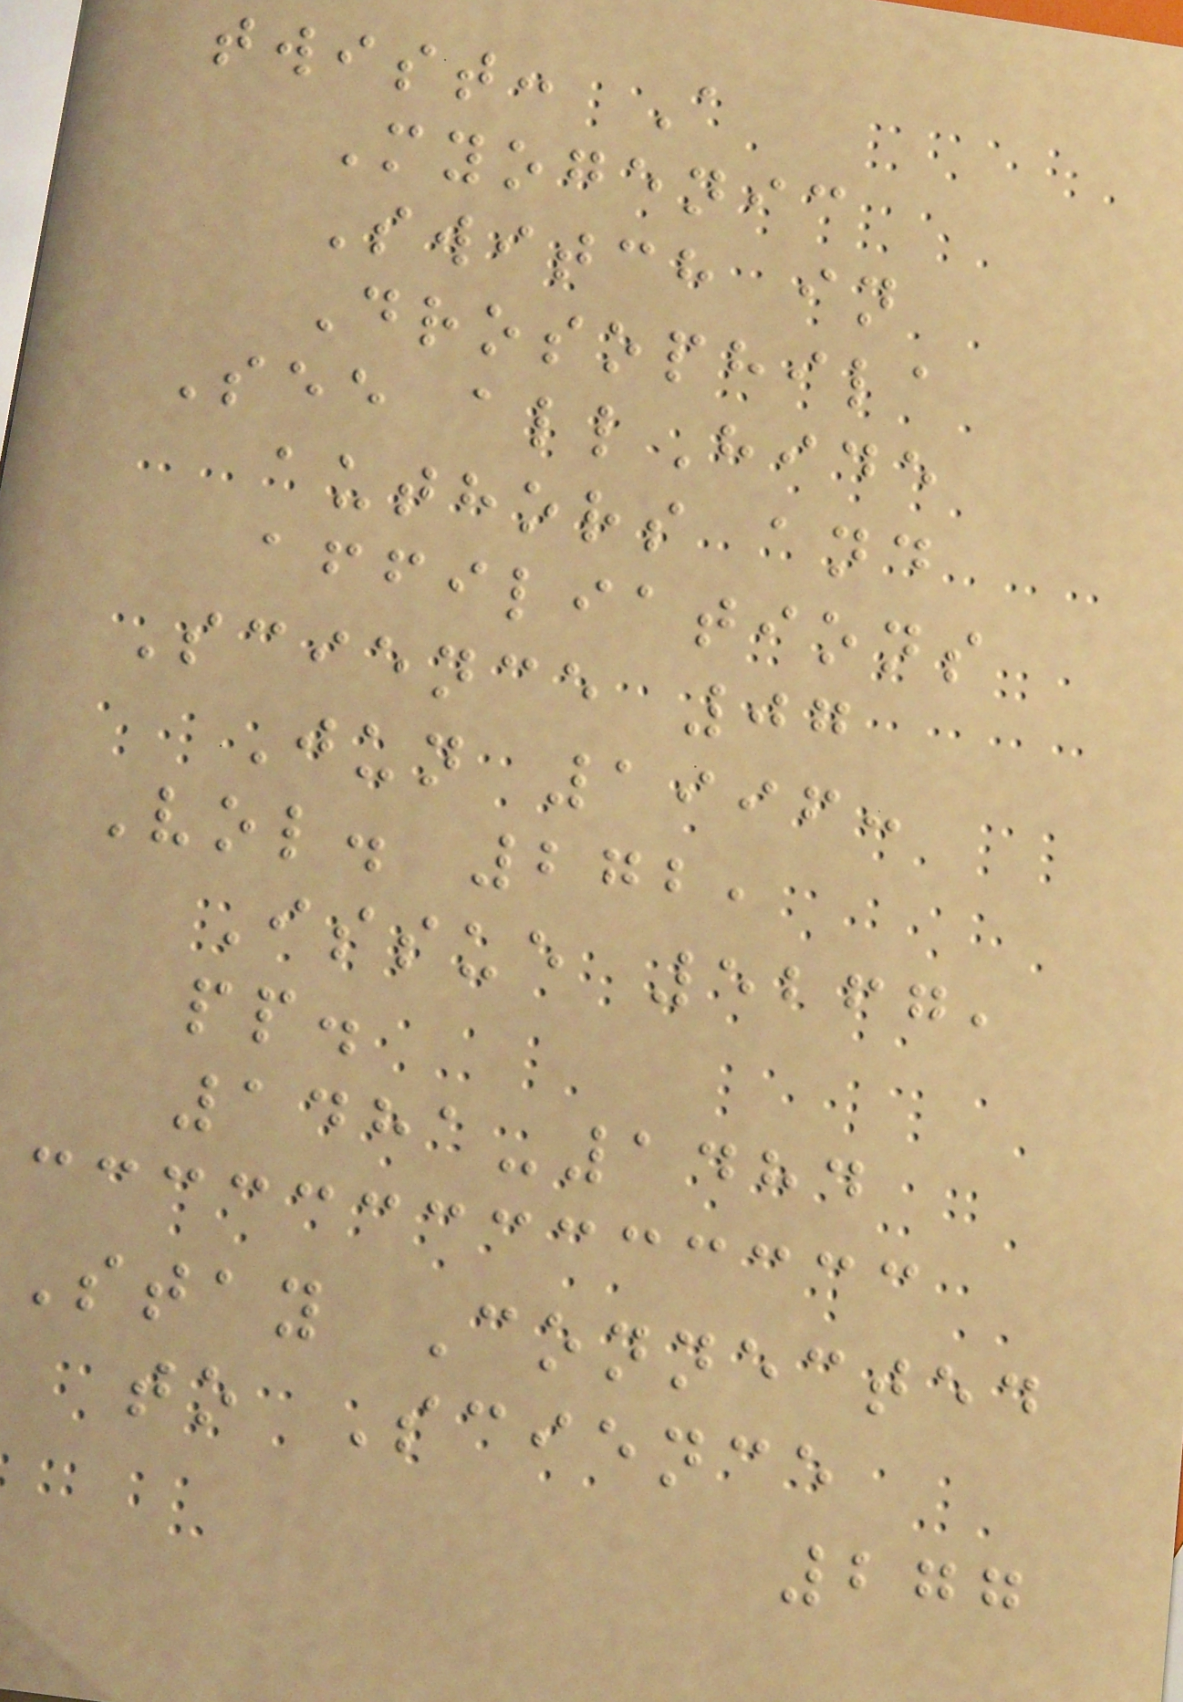twist: A
Myogenic
Switch in
Drosophila
See allHide
authors and
affiliations
Science 07
Jun 1996:
Vol. 272,
Issue 5267,
pp.
1481-1484
Stay Connected
to Science
277
